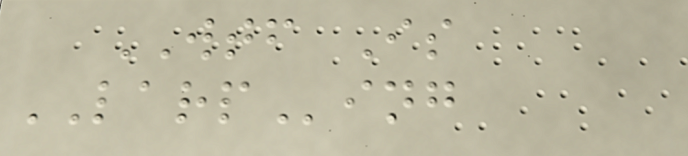WTF Is
LARPing
